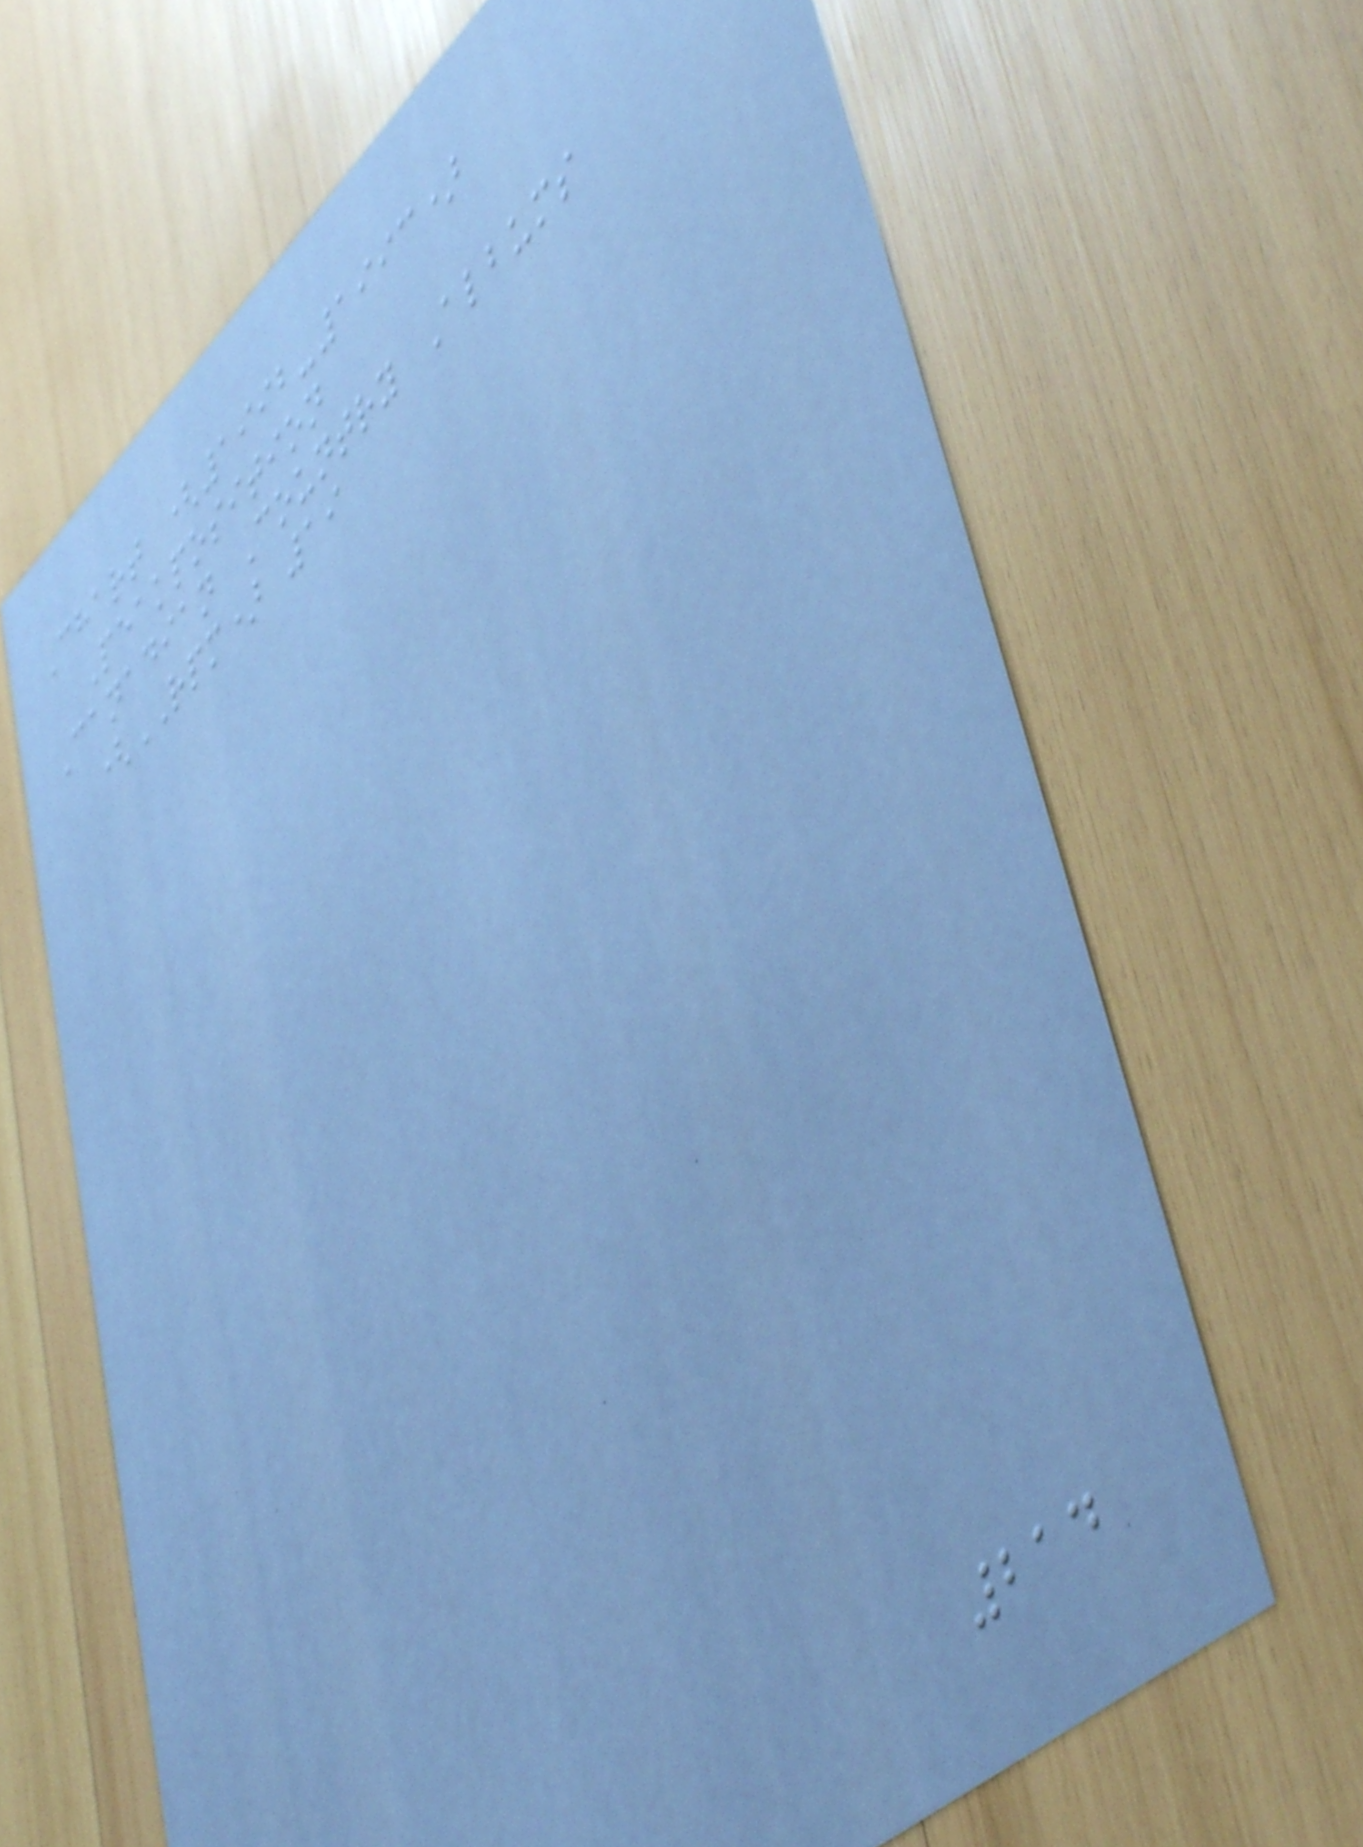Chart (1992-1993)
Peakposition
Canadian Country Albums
(RPM) 19
214
